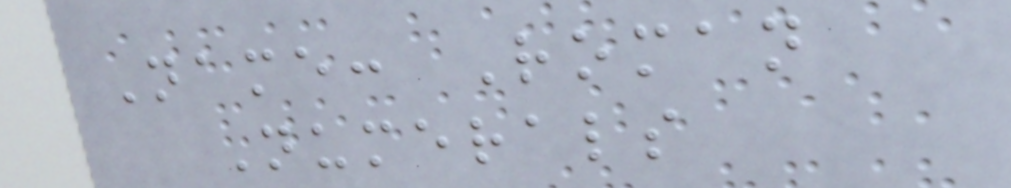Name: Roman
Numerals
